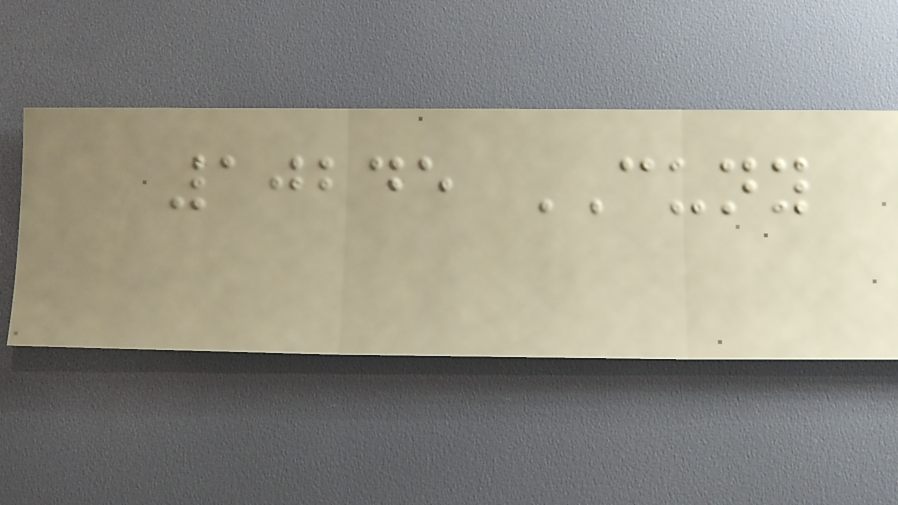10245 CUNY
